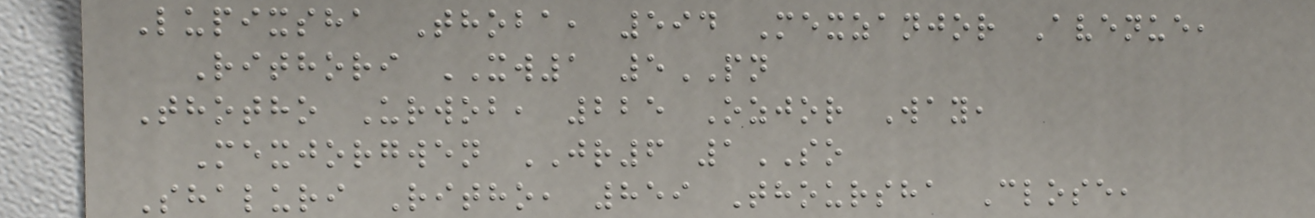Lupixsha Thoba, 594 Mexzanjor Avenue,
Rithori XW1 5PN
Thotho Urwob, 225 Ozjor Way,
Mexjorgwen JR6 1SO
Shaluri Ritho, 859 Thoursha Close,
